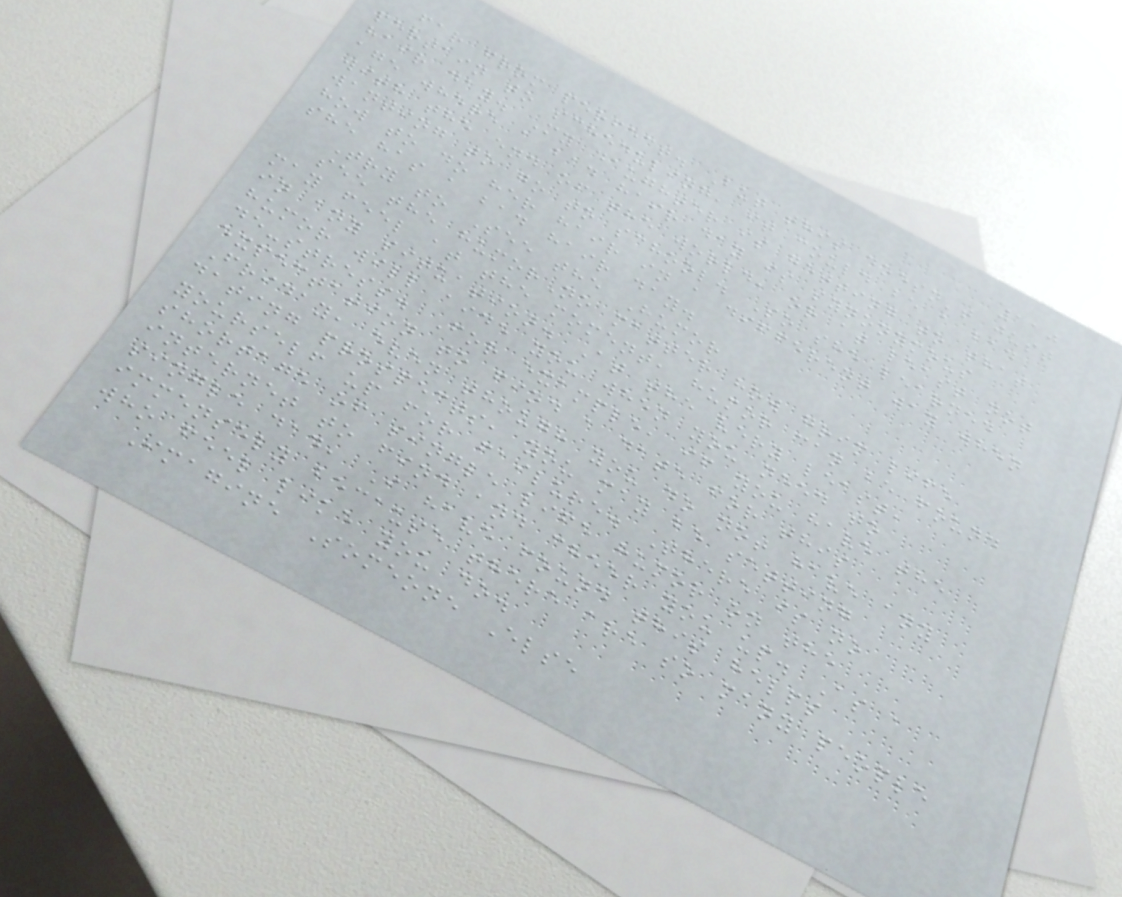110
far from perfect. But this doesn't just
pertain to scheduling, it could be a bad
hair day. My daughter is getting to that
age where a bad hair day is synonymous
with the end of the world, or at least not
wanting to go to school. So she learned
how to do her hair in a different way when
she has a bad hair day.
Try to See the Humor
see the humorNo matter how grim life
may feel at the moment, humor can be found
in any situation. At the very least,
humor will aide you when you need to
de-stress. For example, if you have the
expectation to find a date for this
Friday, even though you do not have any
dating prospects, you may be setting
yourself up for failure. There is no
shortage of single life humor on the
internet to find and cheer you up. As a
single dad, I have found this helps
immensely because there are so many people
who feel like you do.
Imagine Someone Else
